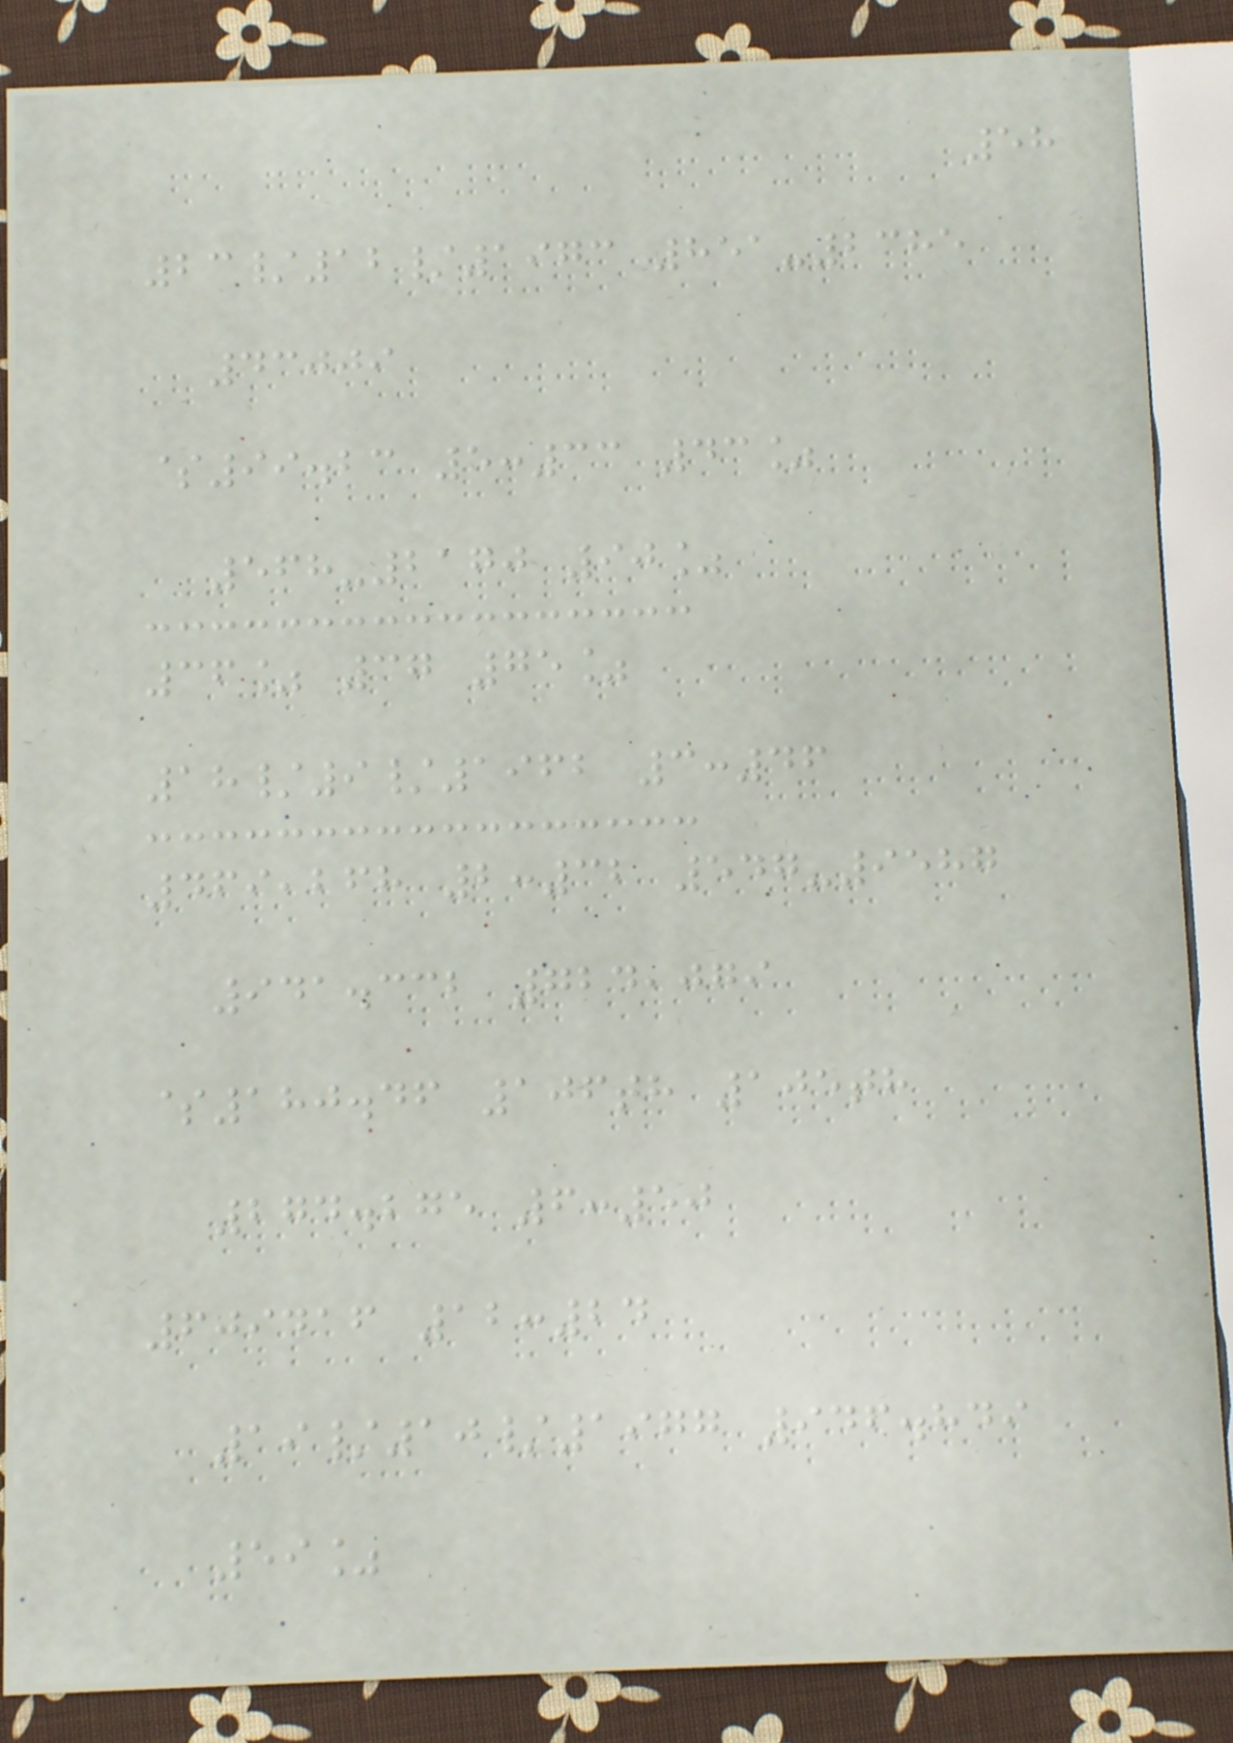58
23/12/1973 851-2385
43009
$99.23 5:33 43%
568-2170 90%
36% 37 75%
18/9/1962 3:46
469,268 2:32 547-9587
941.332 724,079
$180.46 106th 105th
274.275 6:50
609416 12:24
19/10/1977 946.849
59%
